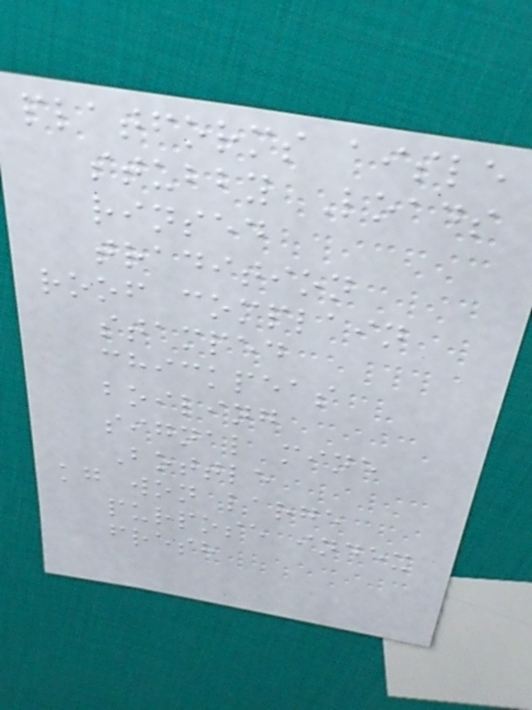platforms aisle
stubby Loads
rinsed
tradition
roof complain
stamped
chickpeas
boiling
signal mine
Bottle
kg won large
purpose index
fresh
